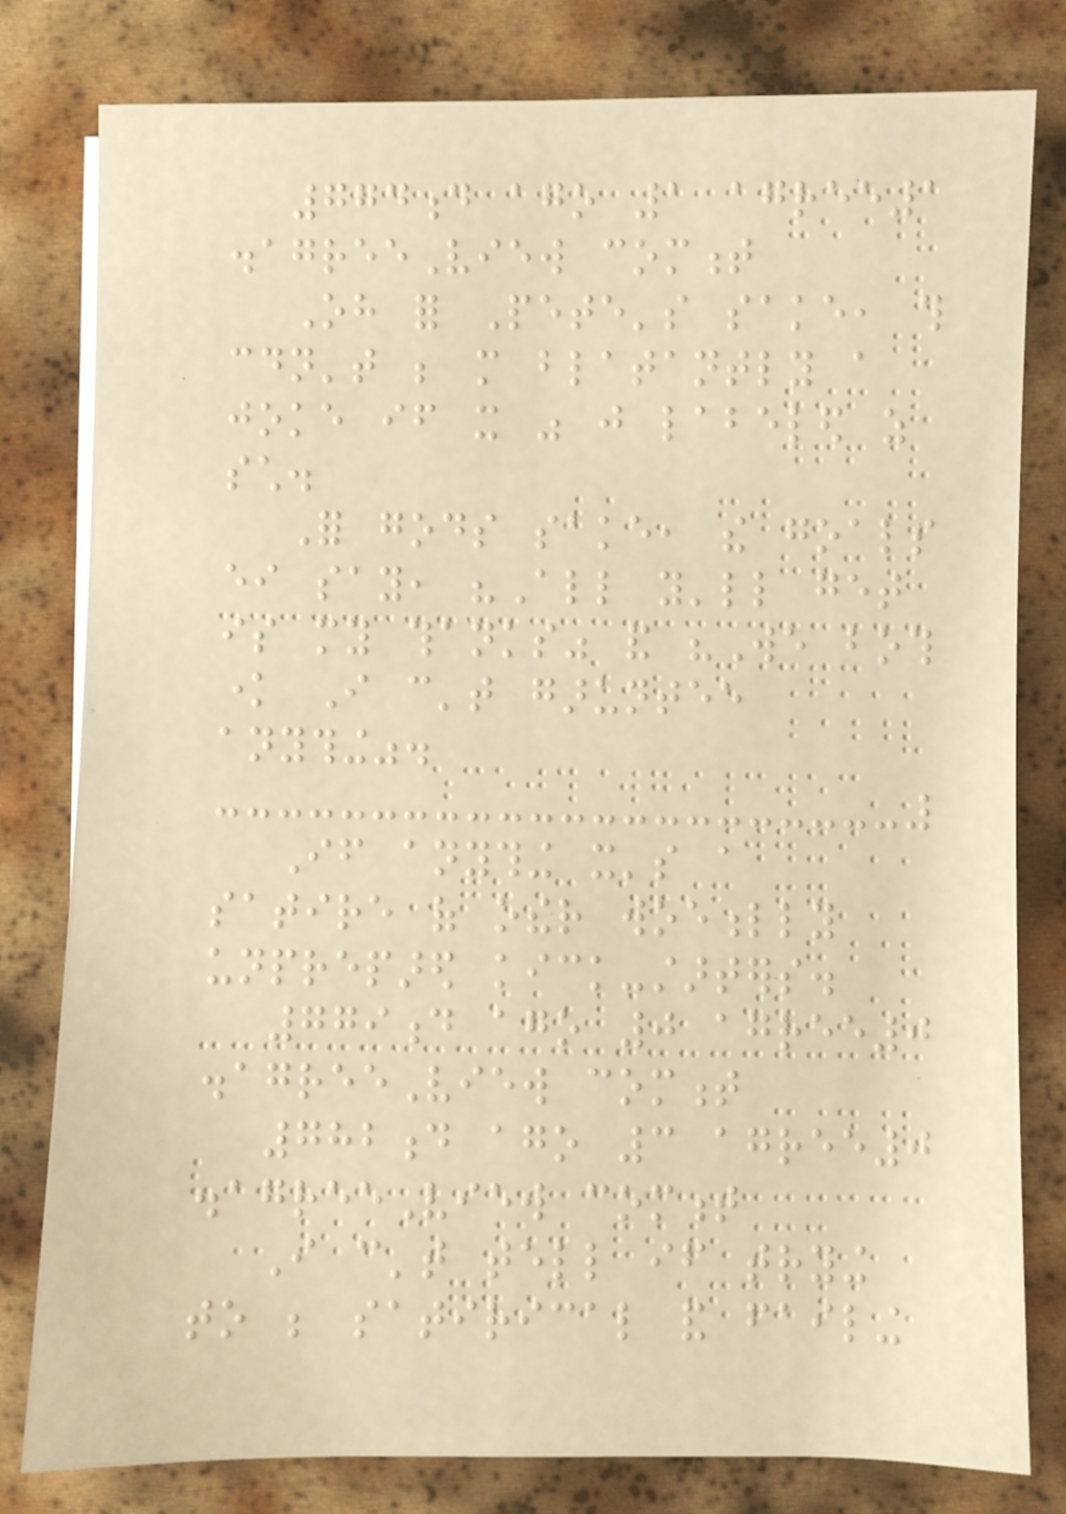774d ago 1 agree1
disagreeView comment
Oh for Pete's sake, this
couldn't be more blatantly a
joke if it was just labeled as
such.
For gods sake, the goals
either say, "All you'll get
is my thanks" and "We both
know I can't garuntee
anything".
If anything it's a
satire of other woefully
unprepared kick-starters.
779d ago 0 agree0
disagreeView comment
782d ago 3 agree0
disagreeView comment
I can't tell if trying
to be satirical and failing
